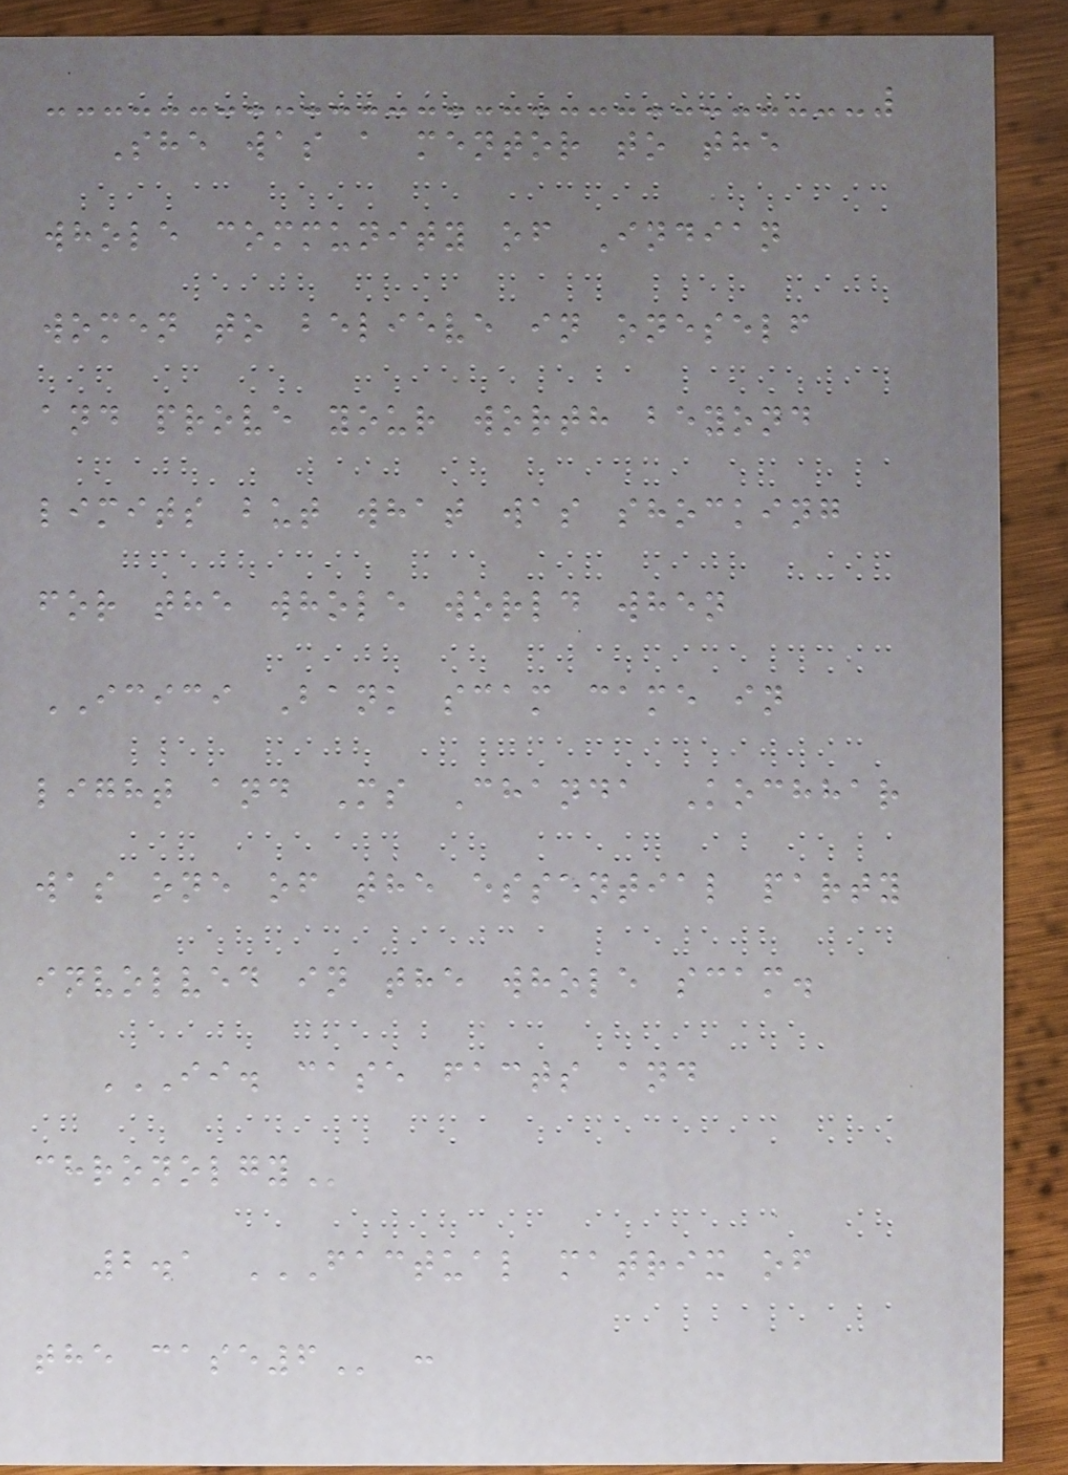She was a mentor to the
whole community of Indian
women to believe in oneself
and prove your worth beyond
limits but what was shocking
for the whole world when
ICICI Bank scam came in
light and Ms Chanda Kochhar
was one of the essential party
involved in the whole scam.
II. CASE FACTS AND
CHRONOLGY
2.1 FACTUAL MATRIX OF
THE CASE6 :
